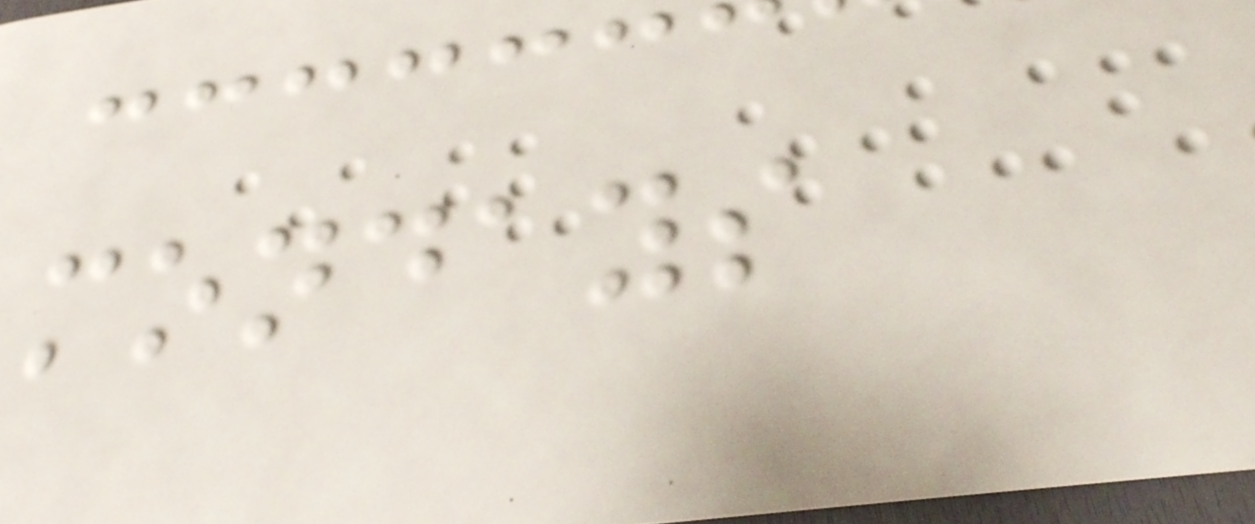mondays
